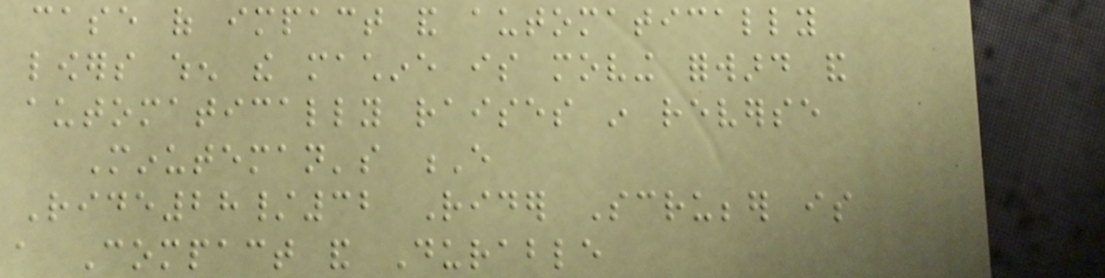case of impact and automatically
lowers when the machine is moving forward and
automatically raises in reverse
Minuteman's E
Ride28/32 Rider Scrubber is
a Compact and Durable
